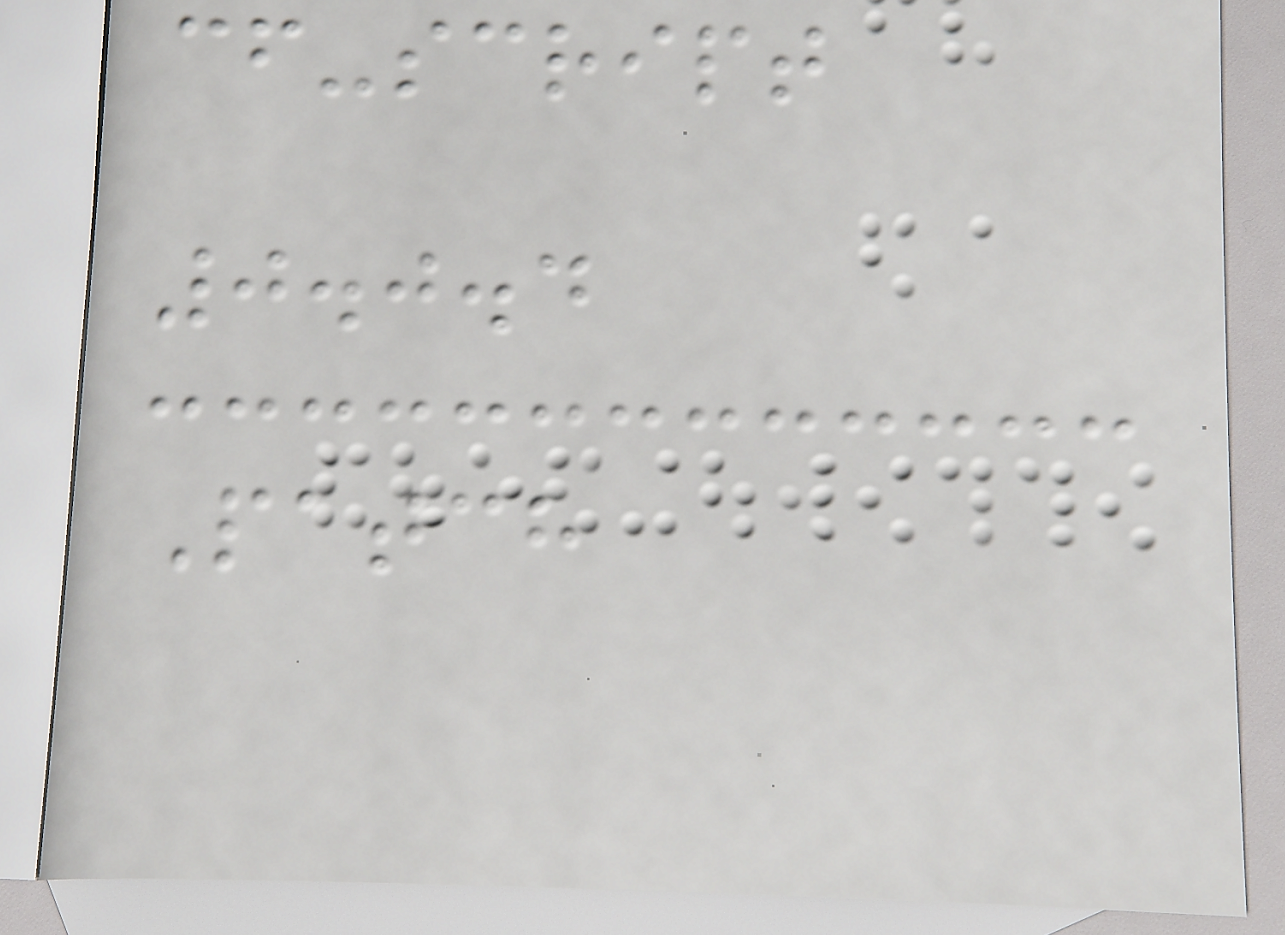cf-script
0.0.4
Patch
